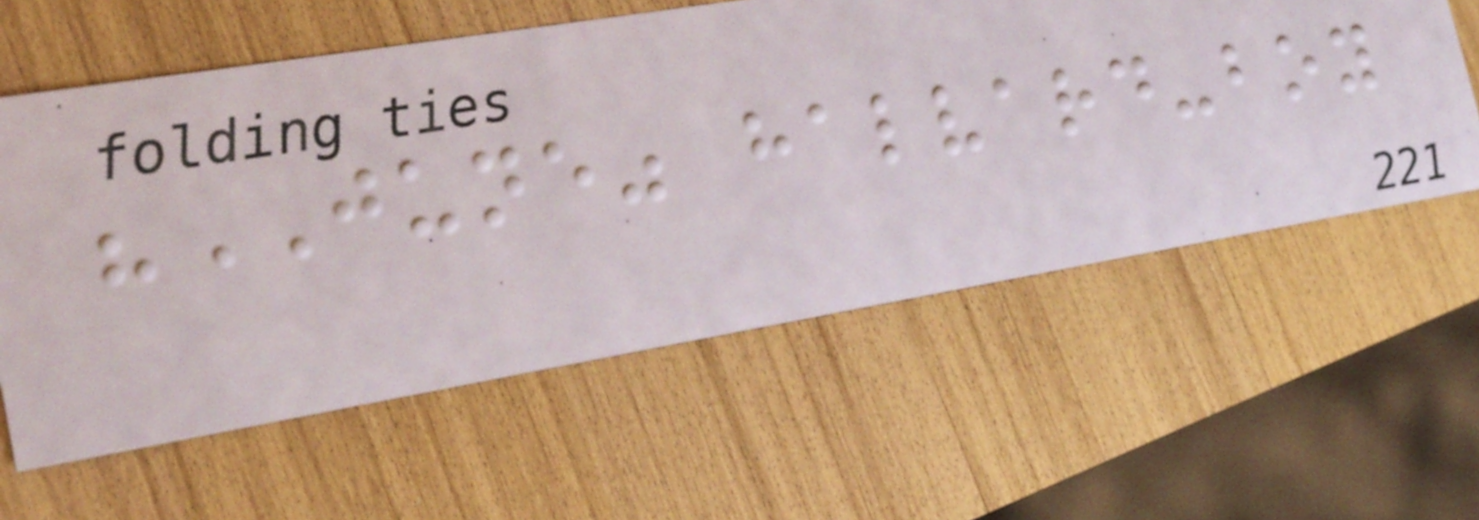"JUNE" halvard-boy
